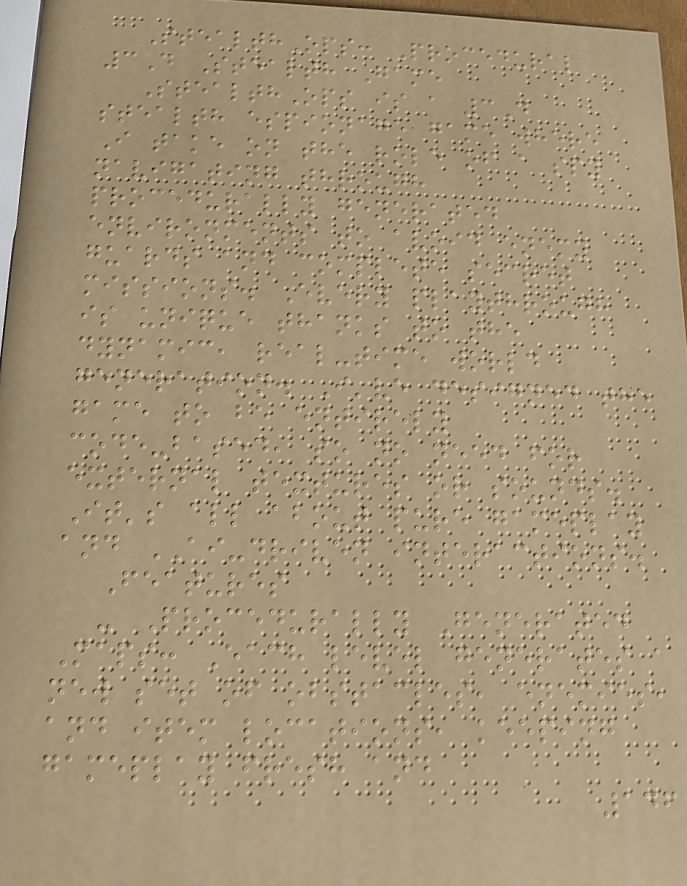StealthOps: Procedural
3D Stealth Game
StealthOps is a 3D
stealth espionage game where
I take on the role of a spy
navigating through
procedurally generated
environments to avoid enemy
guards and complete secret
missions. Every playthrough
is unique thanks to the
dynamic, real-time world
generation. I've designed the
game to be entirely
code-based, so no need for
external textures or sounds.
It's all about pure gameplay
and AI-driven interactions.
Features
- Procedurally Generated
Maps: Each level generates a
new set of obstacles, enemies,
and item locations, keeping
gameplay fresh and
146
